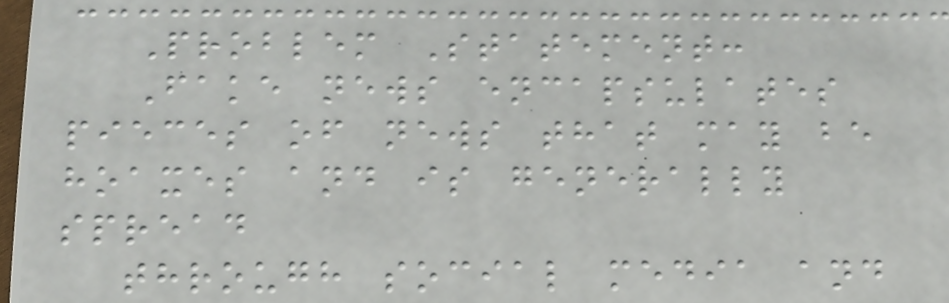Problem Statement:
Fake news encapsulates
pieces of news that may be
hoaxes and is generally
spread
through social media and
